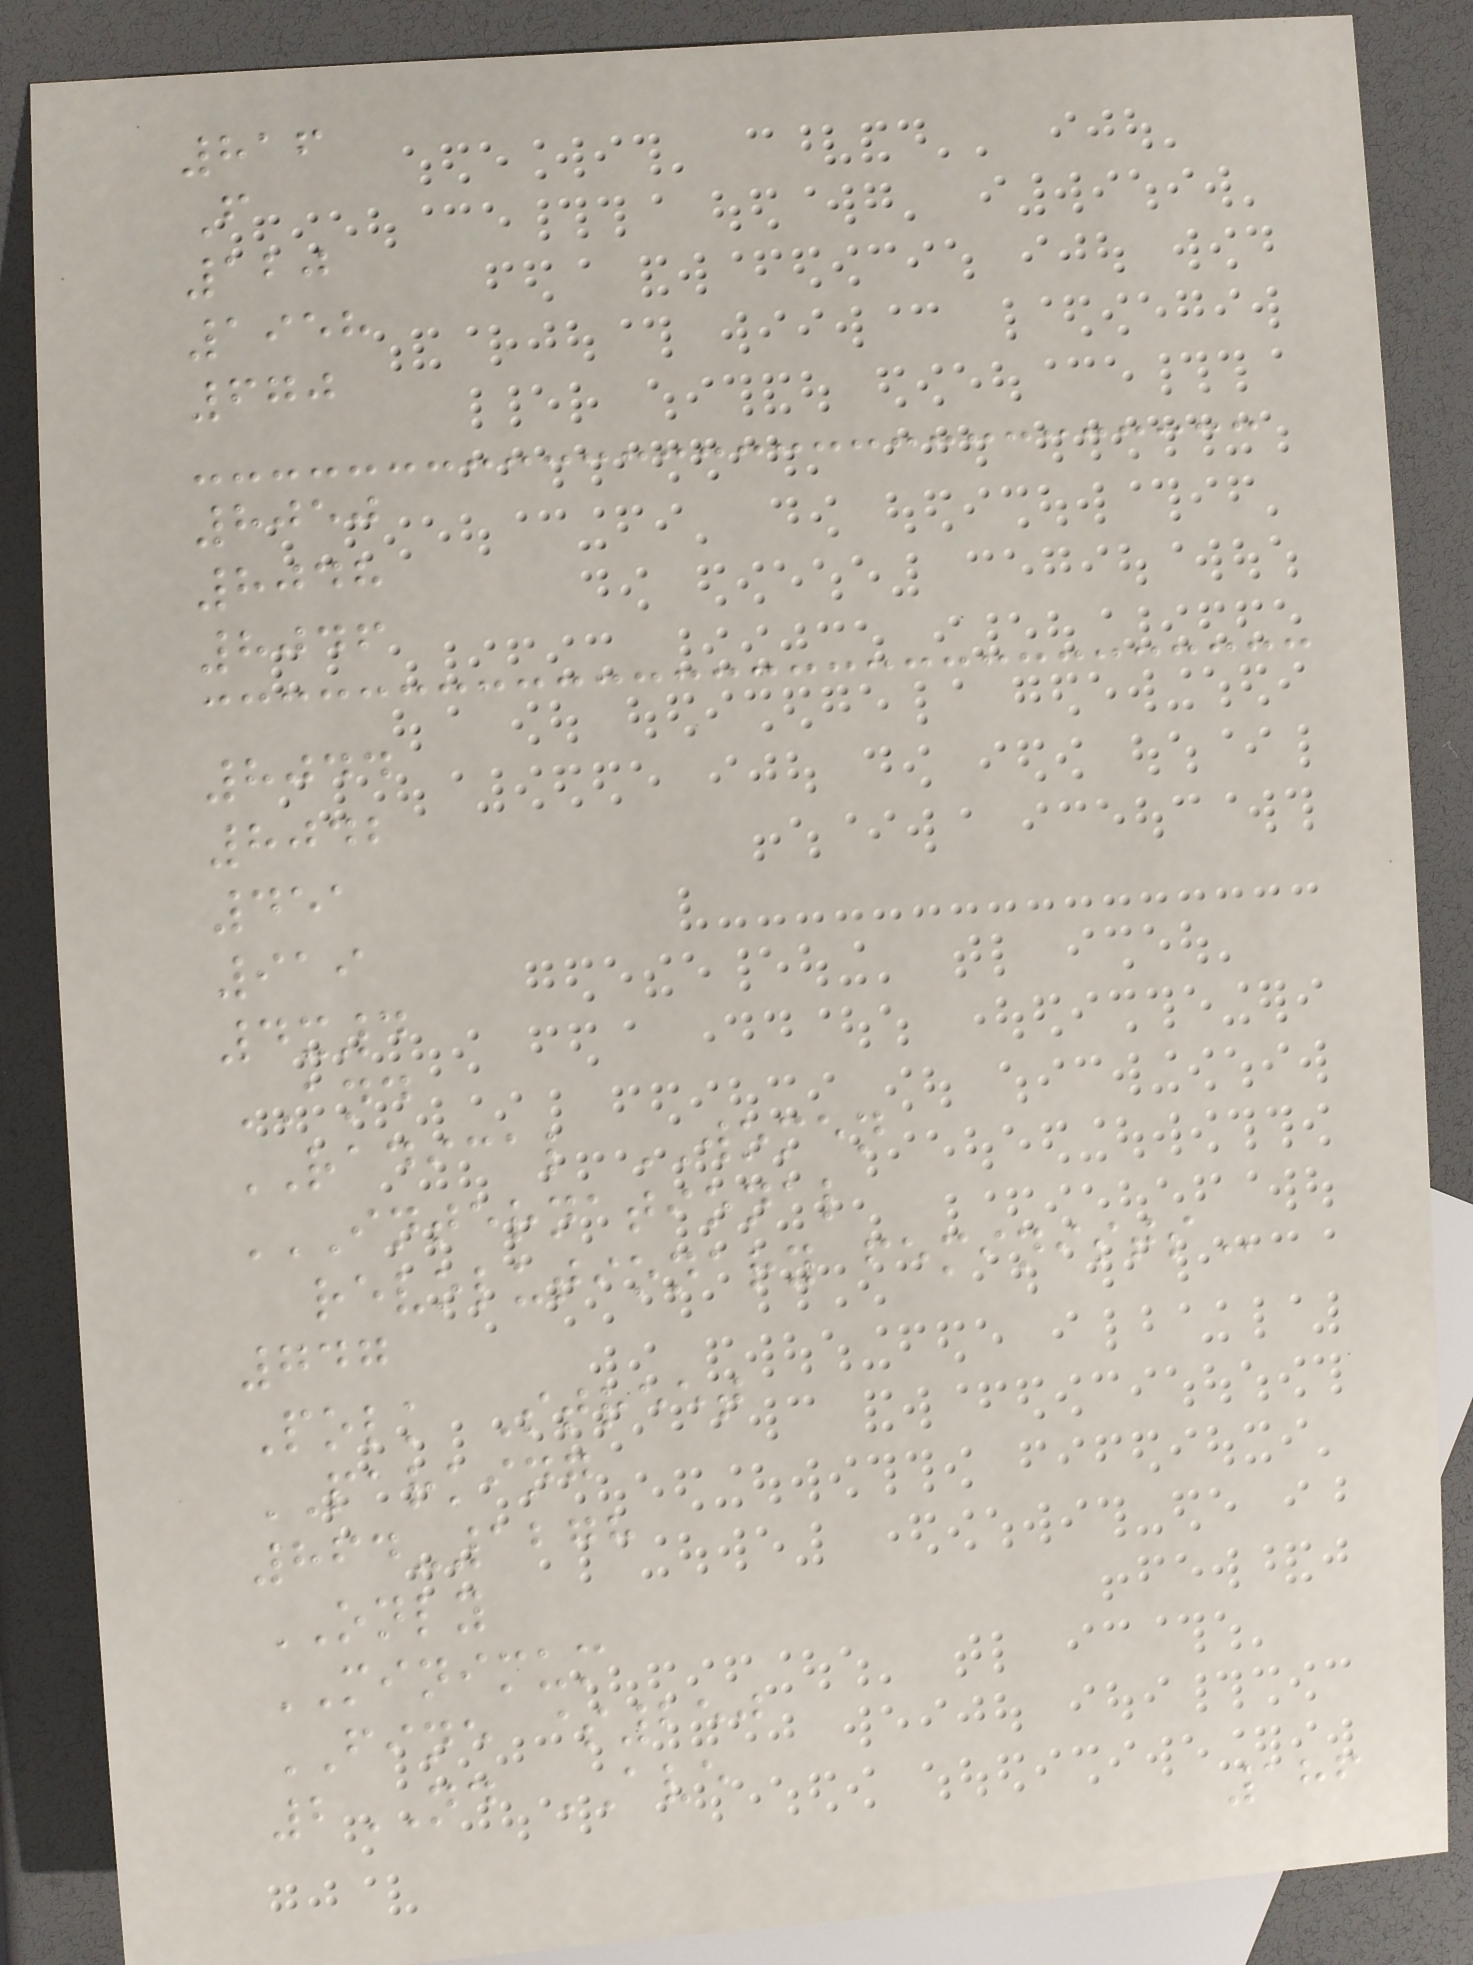816
F
120
1958
670
8050
8048
8046
8044
8042
451
919
4x4
AND
RADICAL WOMEN
INTERNATIONAL
REVOLUTIONARY FEMINISTS
747
Polk Street
PARKING
864-1278
ONLY
MINIMUM
FINE $250
2ND AVE
186
